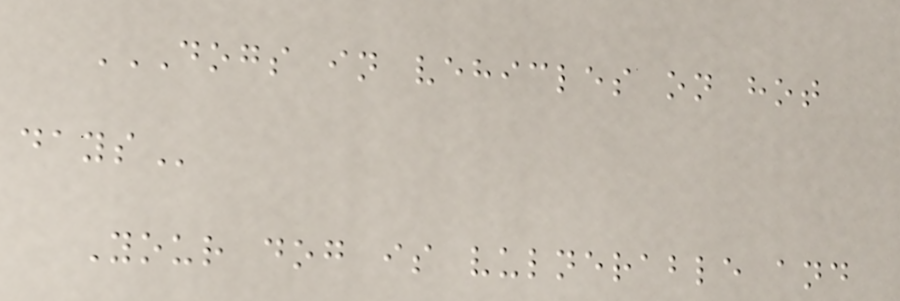DOGS IN VEHICLES ON HOT
DAYS
Your dog is vulnerable and
